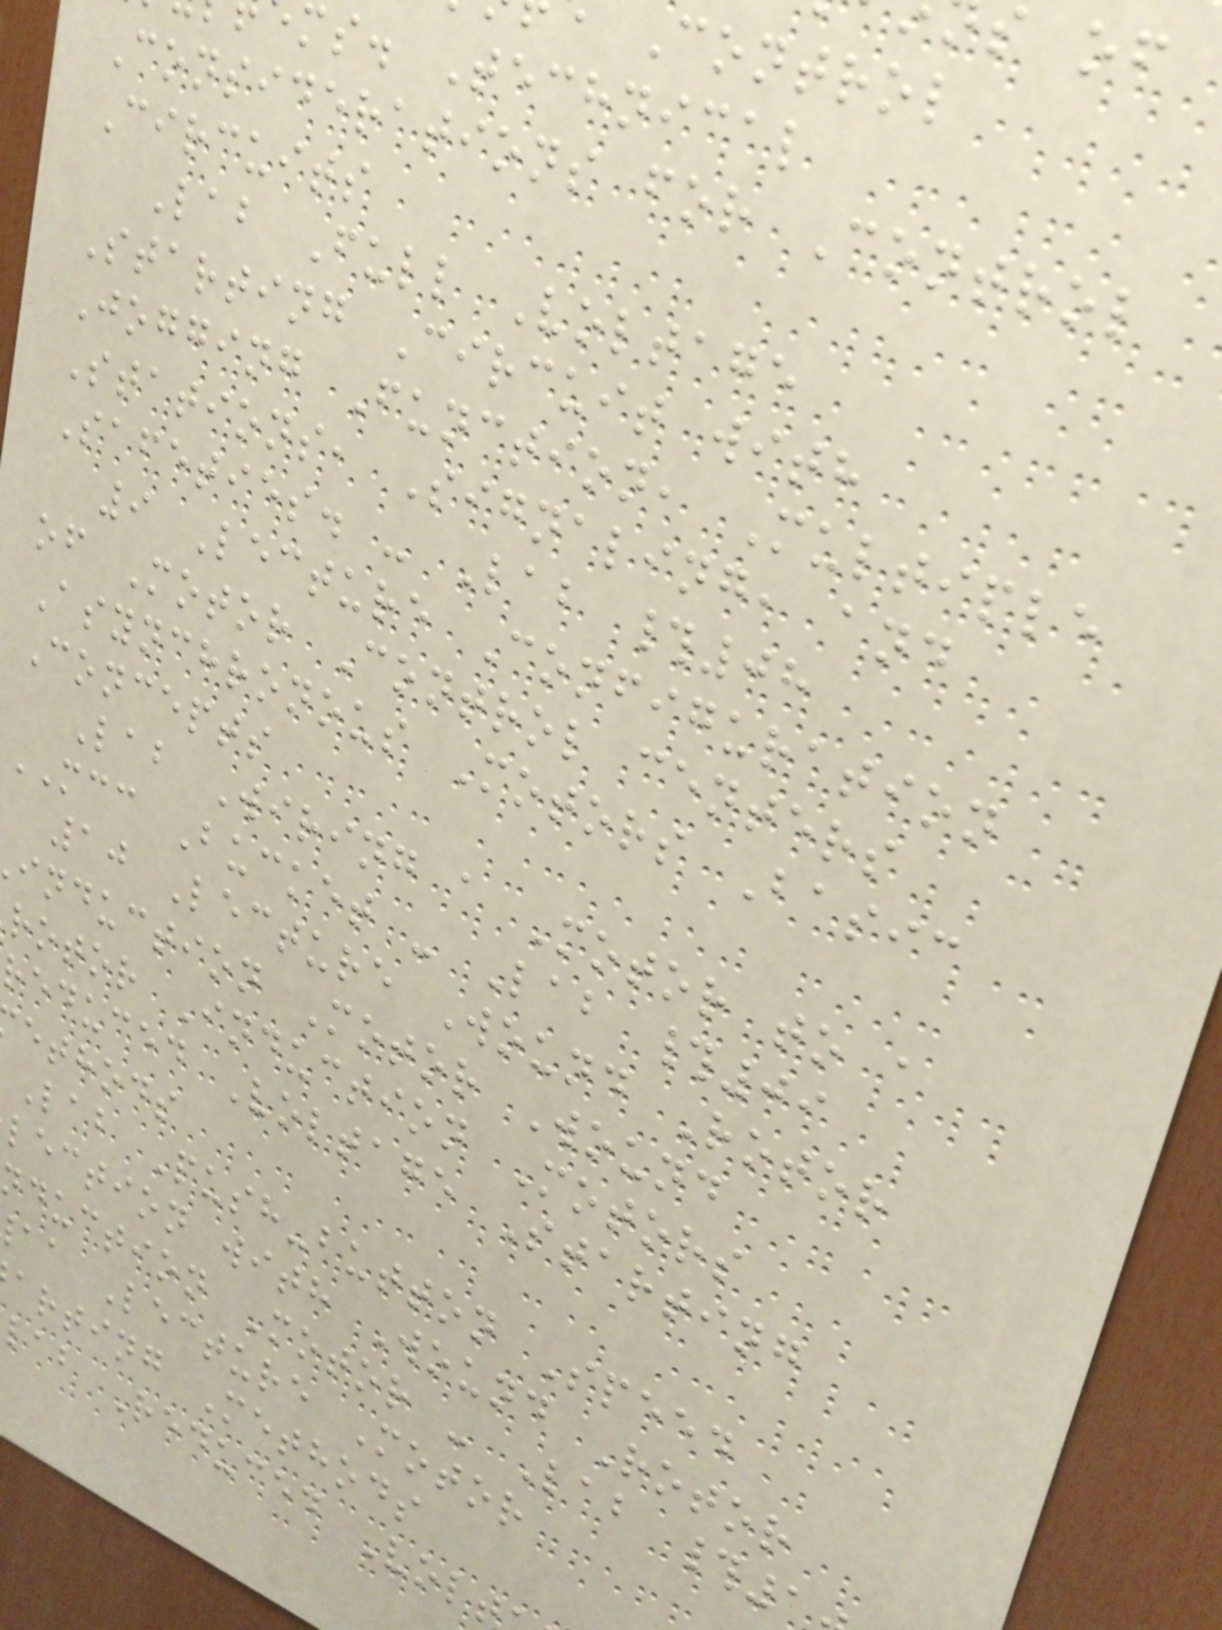Control
ms. Technical
Considerations for Control
Circuits
Lab Full Voltage
Starting Circuit with
Jogging Function, Multiple
Stations, Signaling, and
Safeties. - Lab #08
9 Lecture Configuration
of Motor Control centers
Asynchronous Motors Basic
Concepts
Lab Wiring a Motor to a
MCC Bucket - Lab #09
10 Lecture Wound Rotor
induction Motor Wound
rotor Induction Motors
reduced Voltage Starting
ethods
Lab Push-button Speed
lection with Wound Rotor
nduction Motor - Lab #1
aa Lecture Motor
arting Methods
lab Reduced Volt
